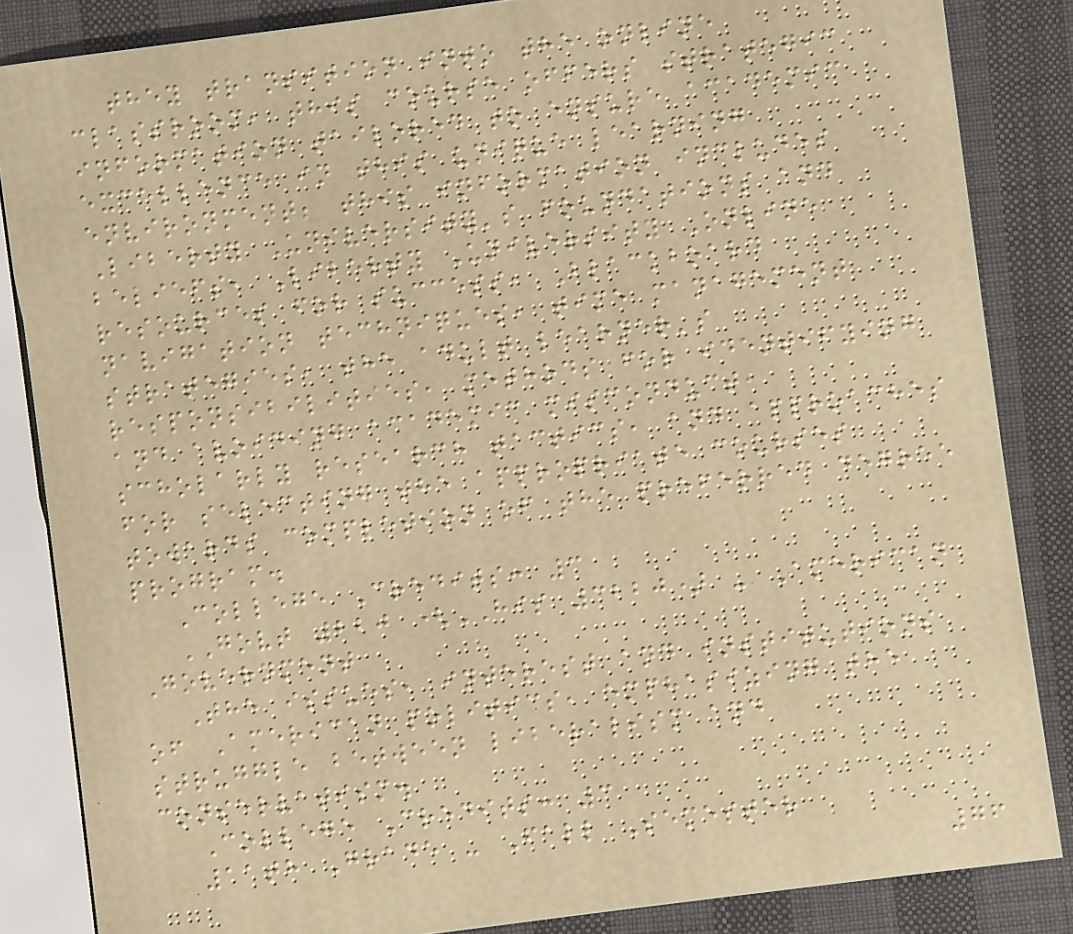they transition into the online
classroom, this course offers strategic
information tailored to ensure academic
excellence in this unique learning
environment; this information includes
Liberty University's foundations and
beliefs, Liberty University Online
resources for success, Blackboard
navigation techniques, time management
strategies, the adult learner's
responsibilities, methods for identifying
and avoiding academic misconduct,
scholarly research tactics, and approaches
for selecting the appropriate courses
towards completion of the preferred degree
program.
College Credits: 3
GOVT 220 (HIS 3220) - American
Government
The issues, interest and institutions
of American politics, emphasizing the
struggle between liberalism and
conservatism.
College Credits: 3
11th Grade - Fall Semester
76
